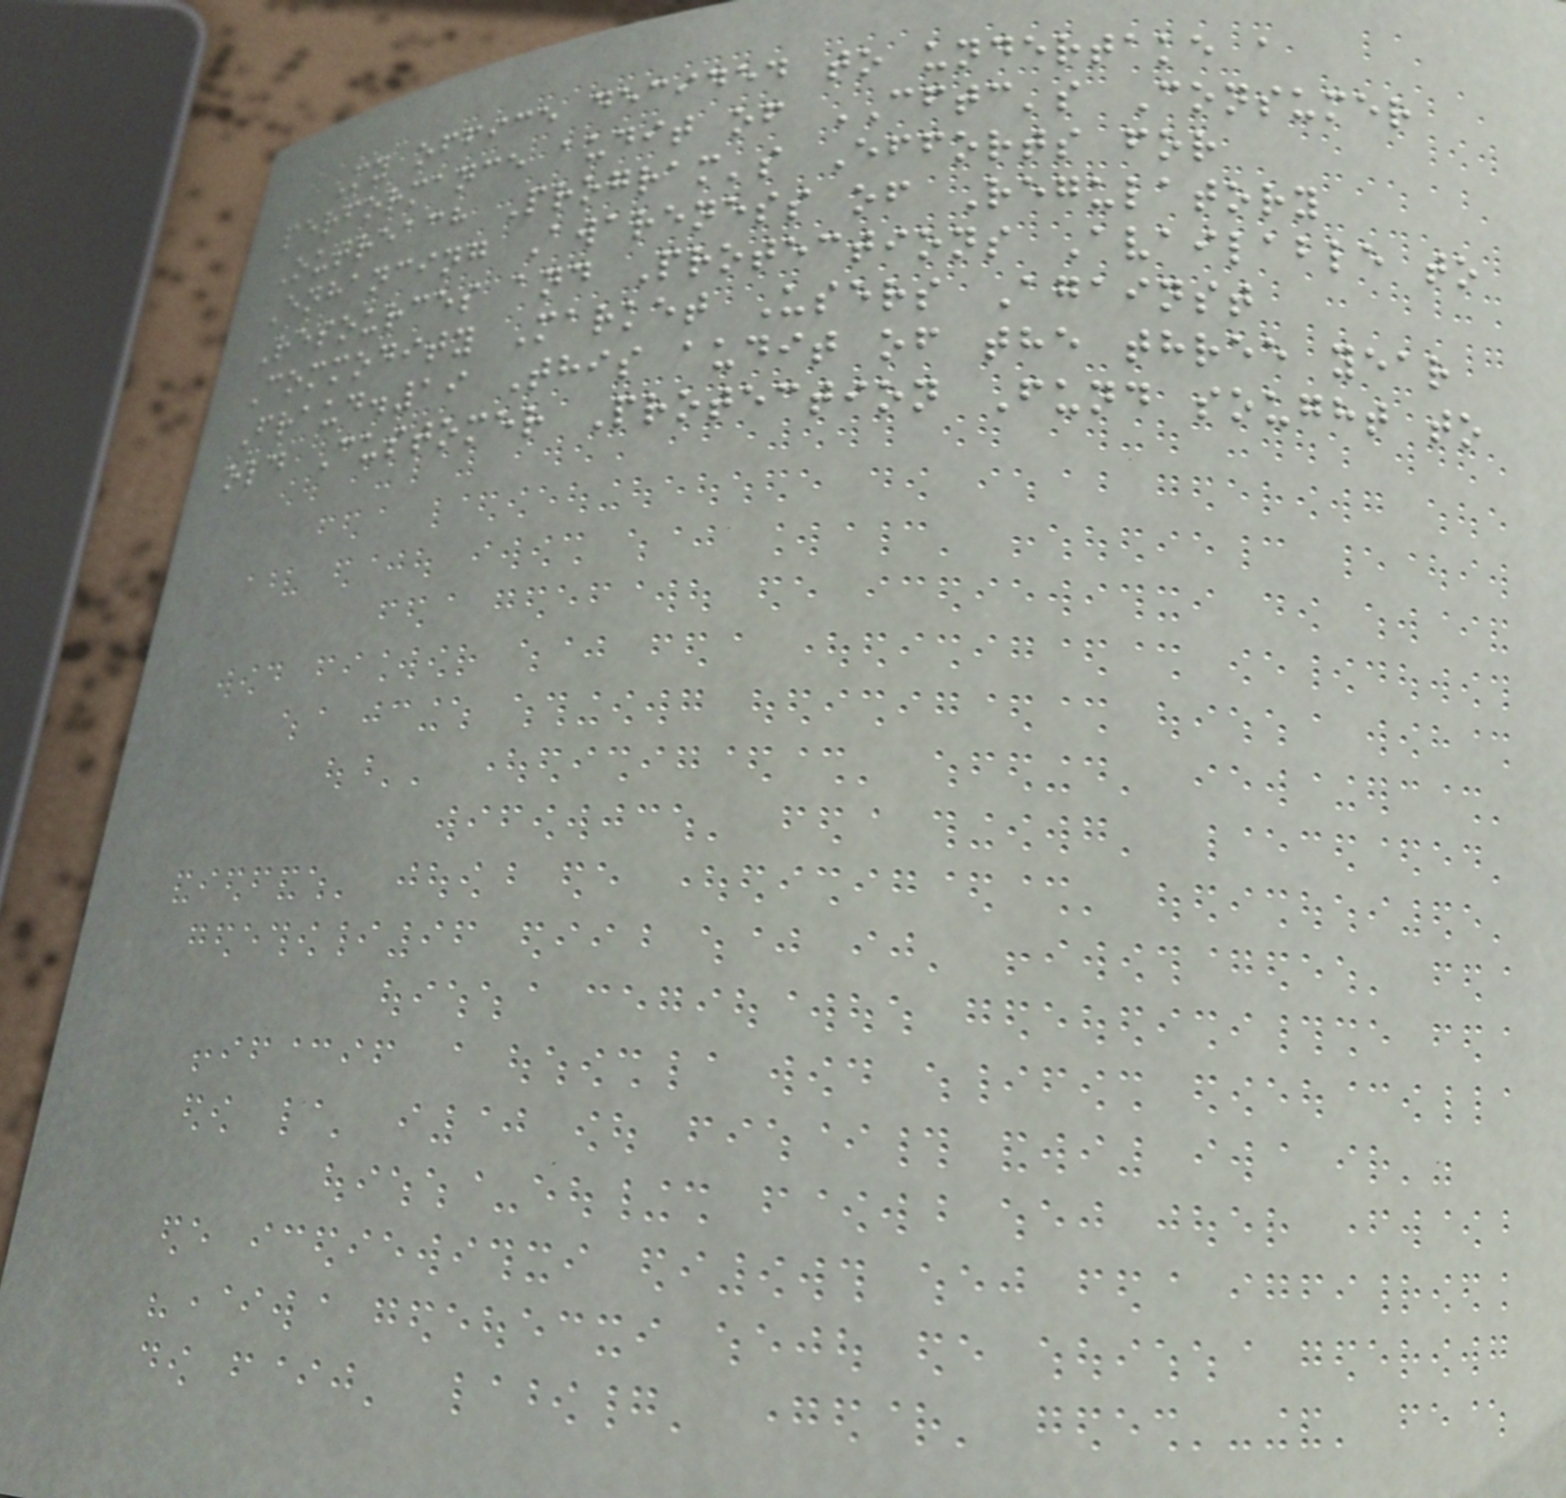My office decided to undertake a
performance audit of CFTC's Consumer
Outreach Program's Efforts for
Enhancing Awareness of Regulatory
Resources and Protections Available to
Commodity Market Users Against
Fraud.19 This audit of the three year
old Customer Protection Fund sought to
